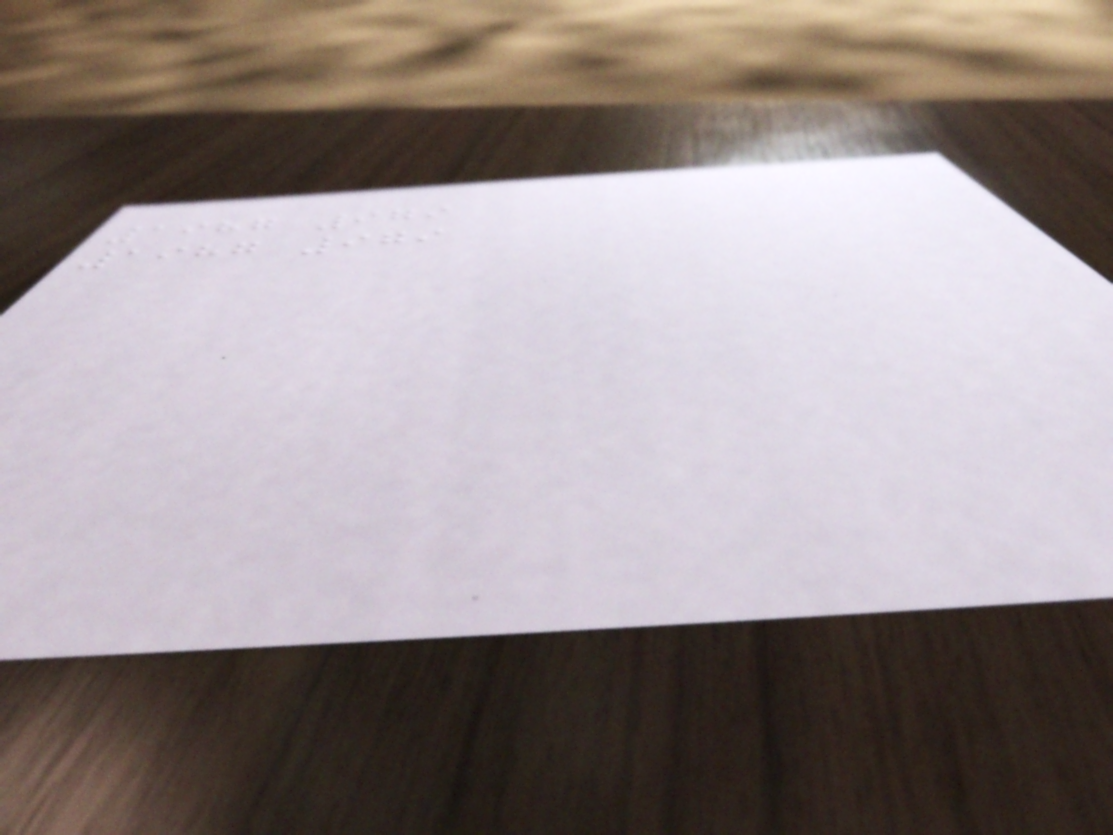1987 979
1987 979
